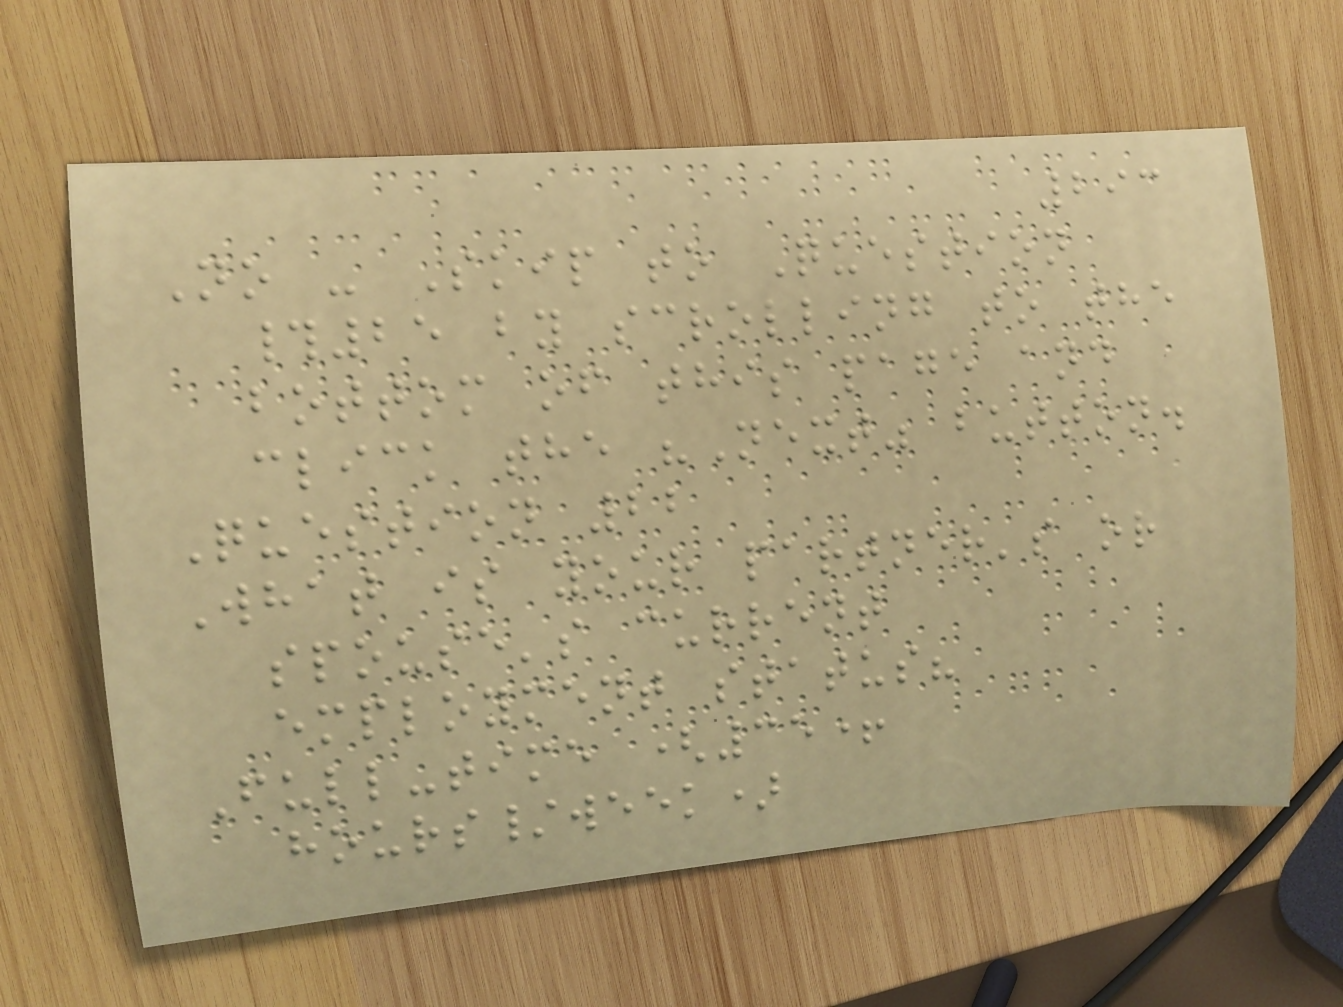293
No - Skip to Question
#25 by scrolling to the
bottom of this page and
click the "Next" button.
Question 22
What is your partner's or
spouse's current
employment status?
Full-time (35+
hours/week)
